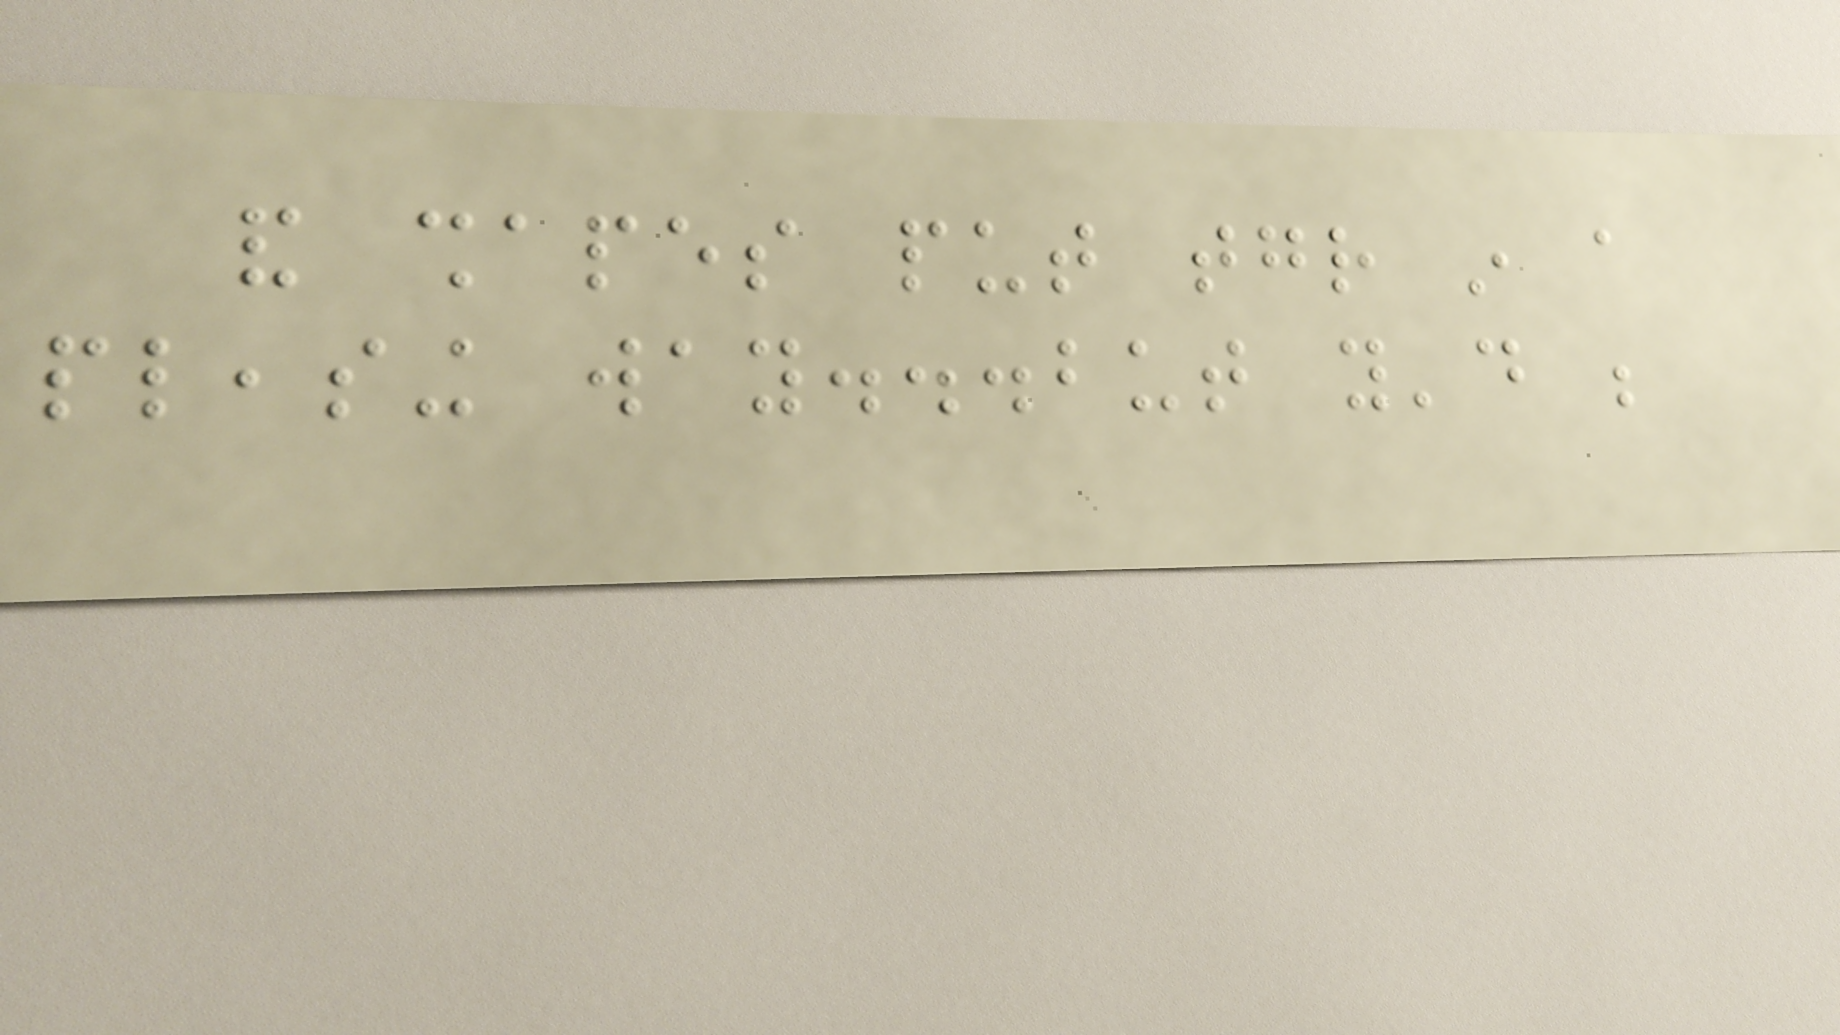and shapes put together in a
pleasing way...but you'd be
